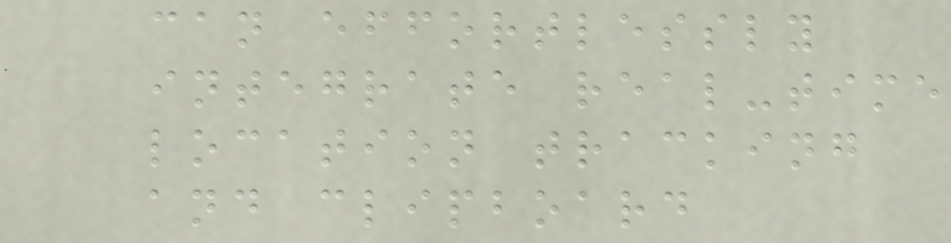can effortlessly
integrate real-time
location tracking
and clipboard
